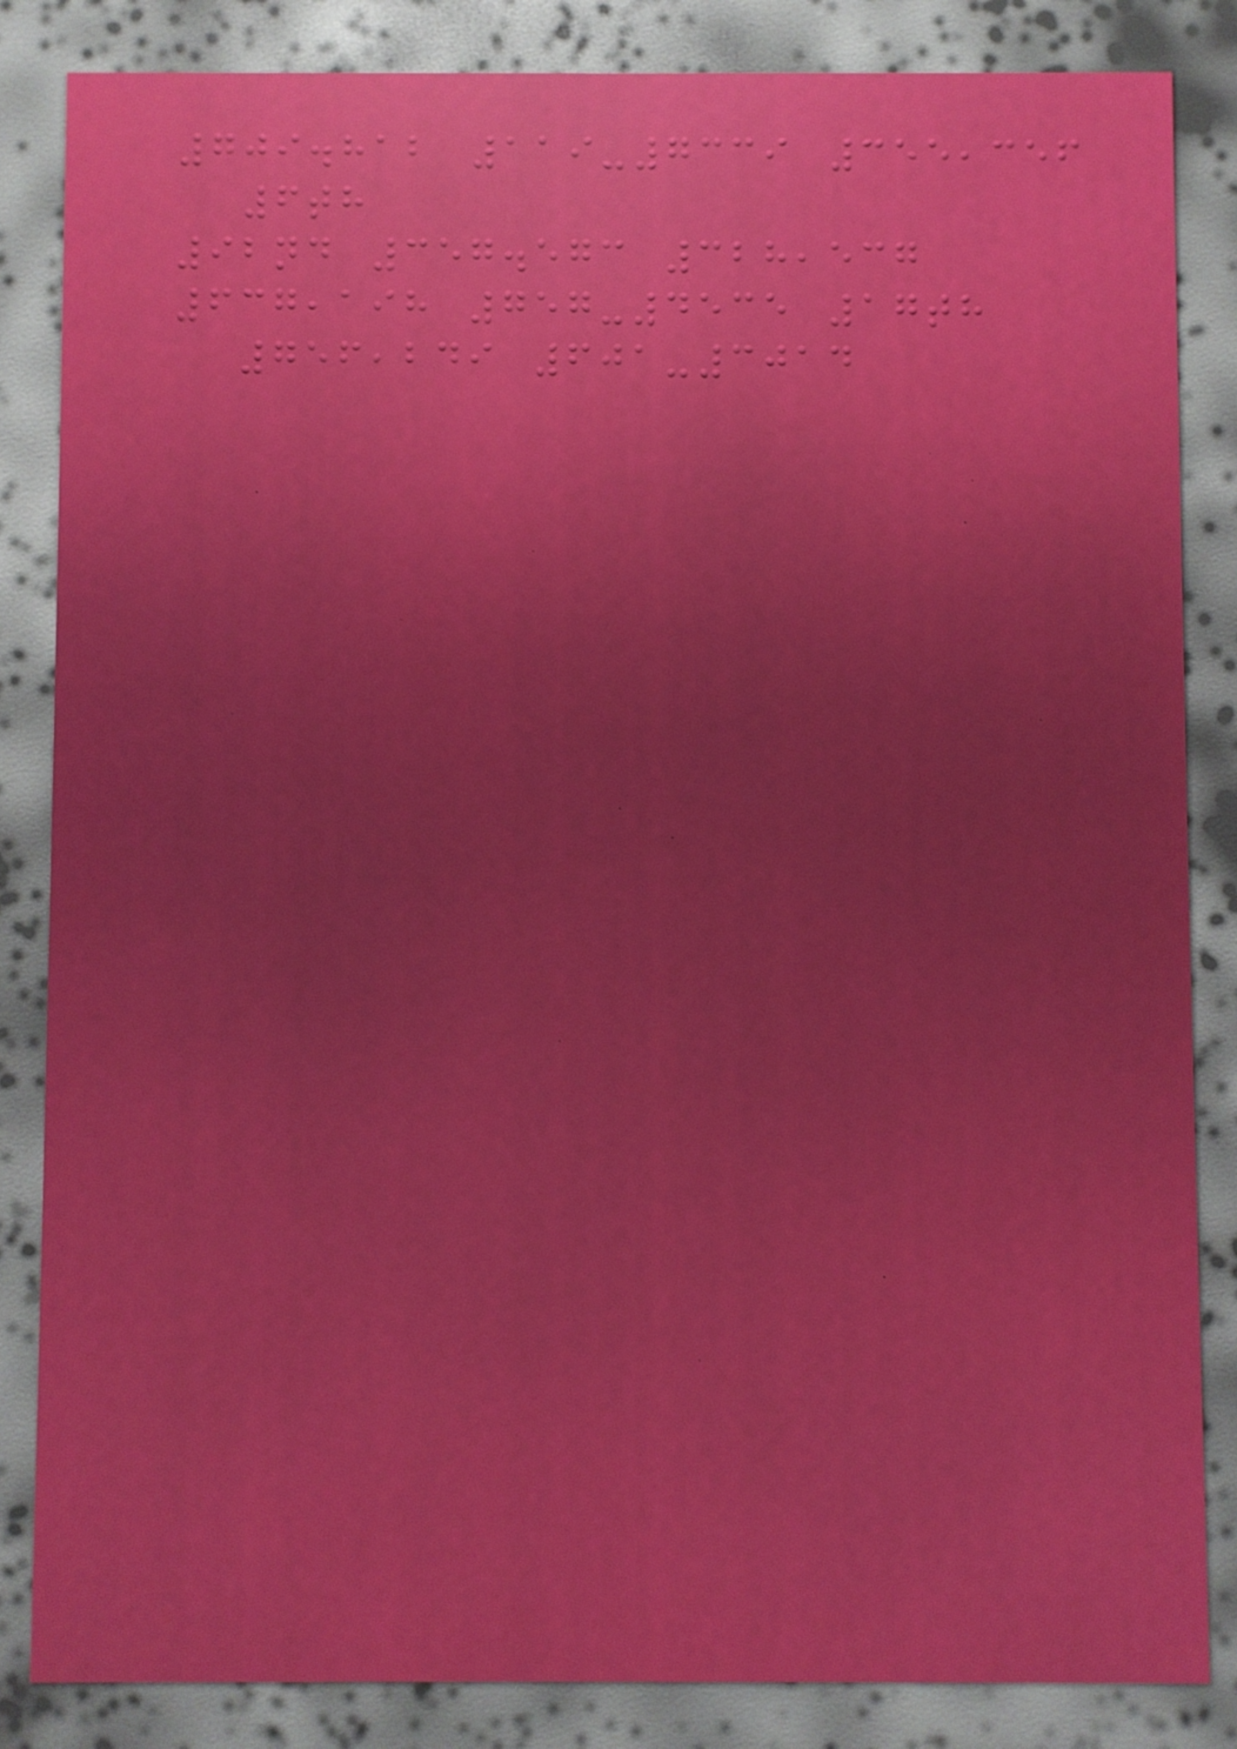709.812 119-7339 355,356
6th
92nd 357.573 328,537
637,198 757-4535 17th
756,249 601-3014
